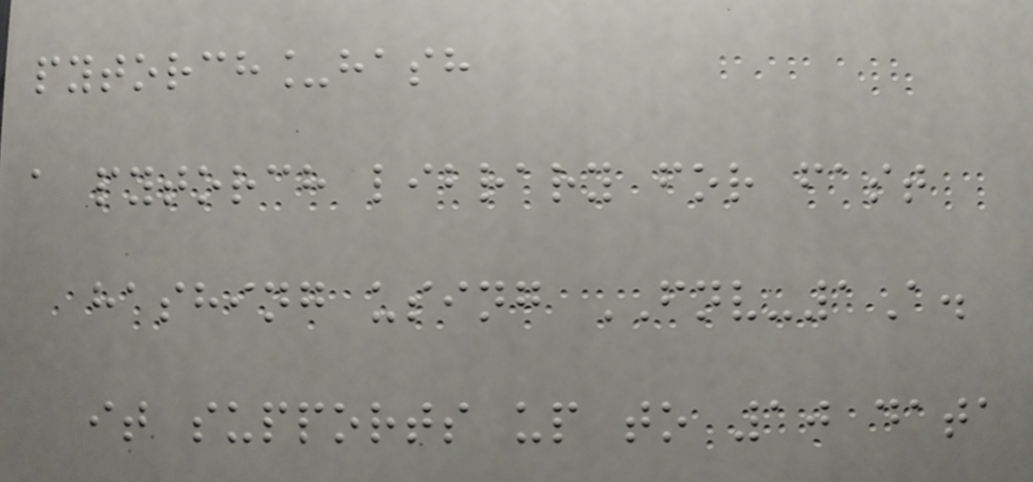pytorch_hash
a pytorch library for fast
hashing using FNV-1A.
it supports up to 10 data
